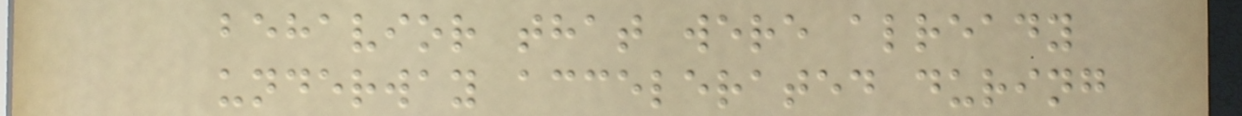behavior that were already
underway accelerated during
